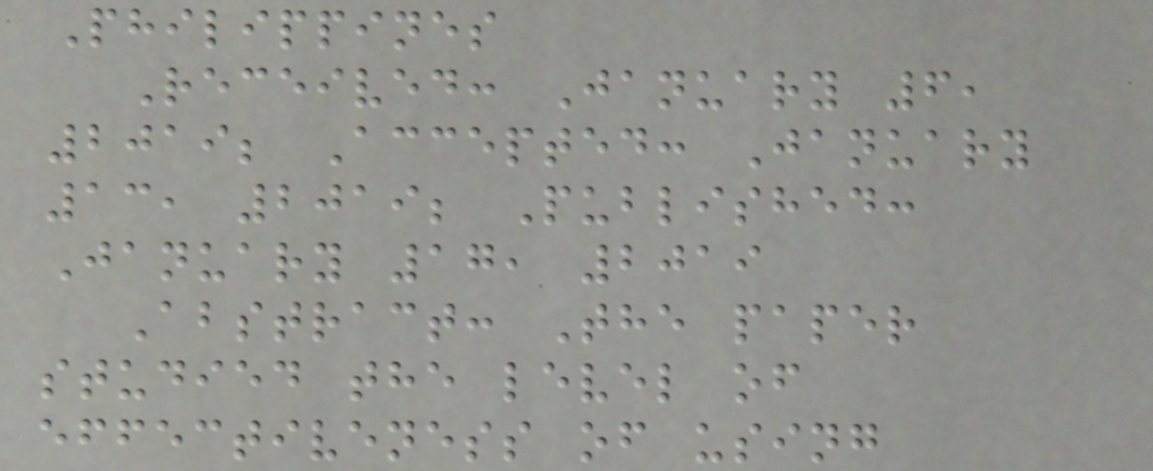Philippines
Received: January 6,
2019; Accepted: January
13, 2019; Published:
January 17, 2019
Abstract: The paper
studied the level of
effectiveness of using
